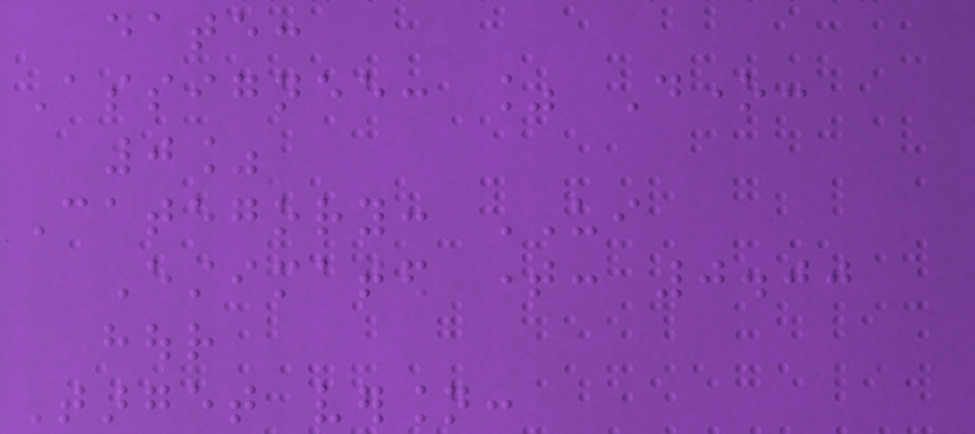date:
Assignee: % Done:
0%
Category: UI
Estimated time: 0.00
hour
Target version:
